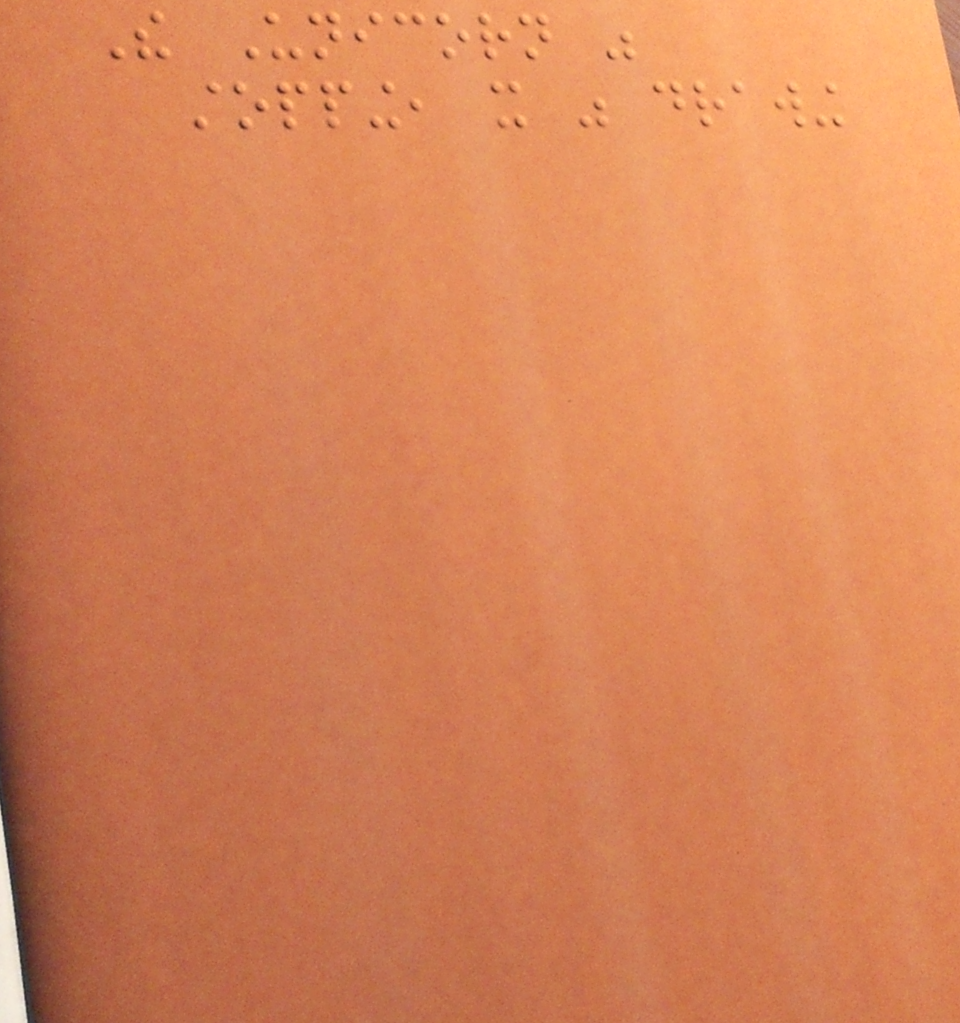The Unicorn was
stopping, it was drawing
